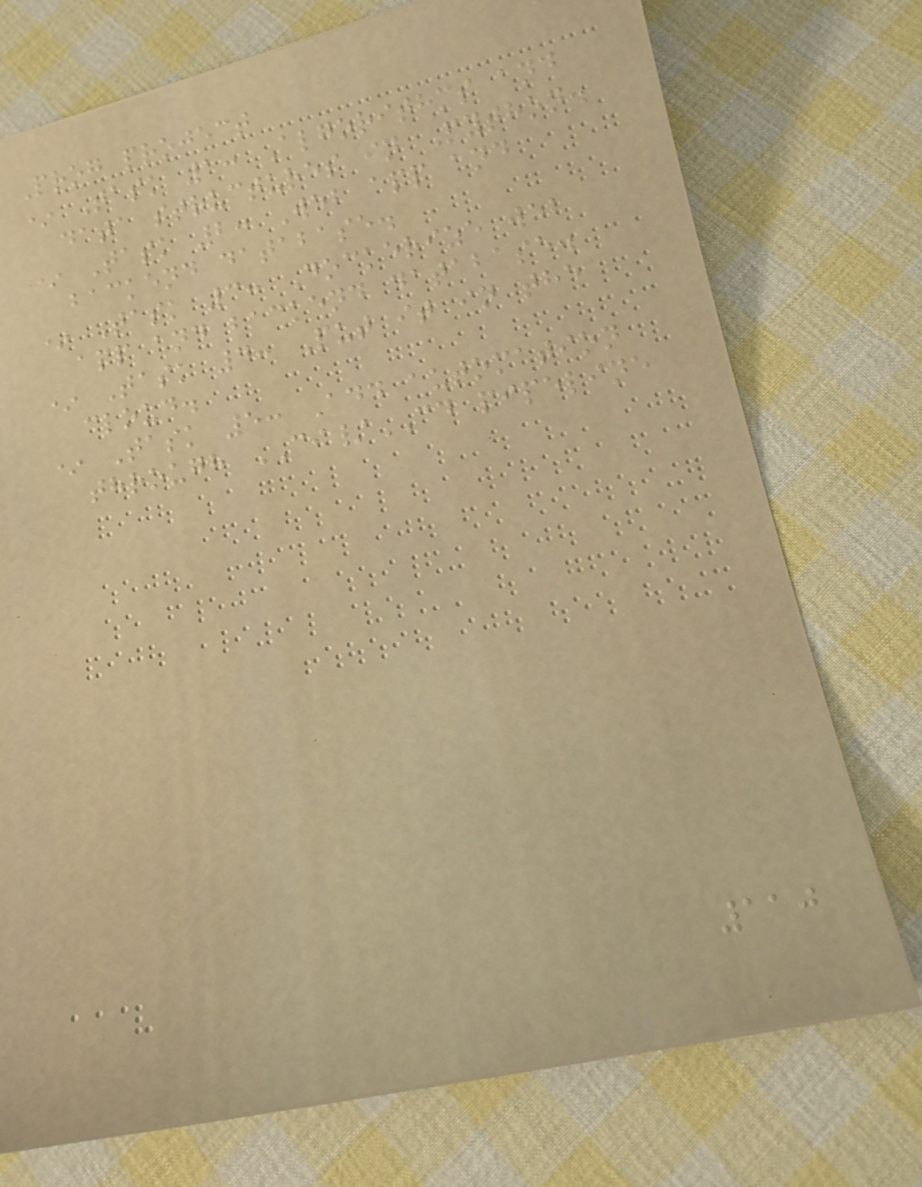Prog project
* Task 1: Algorithms and
data structures in Python.
* Task 2: Web app and
backend database.
* Task 3: Dockerize web
app and backend database.
* Task 4: Put it in the
cloud.
* Task 5: Add automation
through CI/CD pipeline
110
